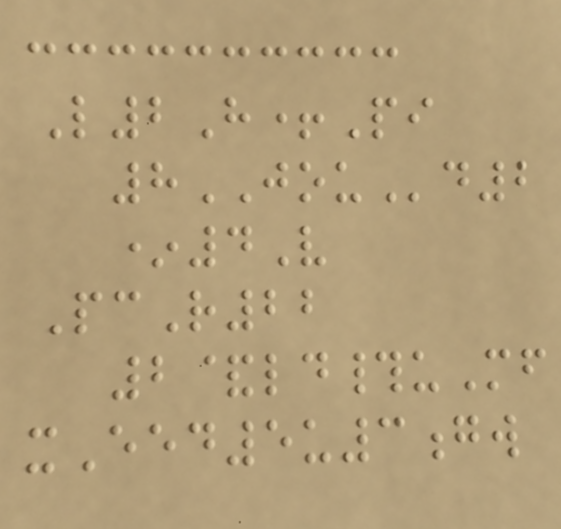L2H+Pi
8JOUd2
*4V
PcR22
2&ld#uMf
xEed5u3gw
